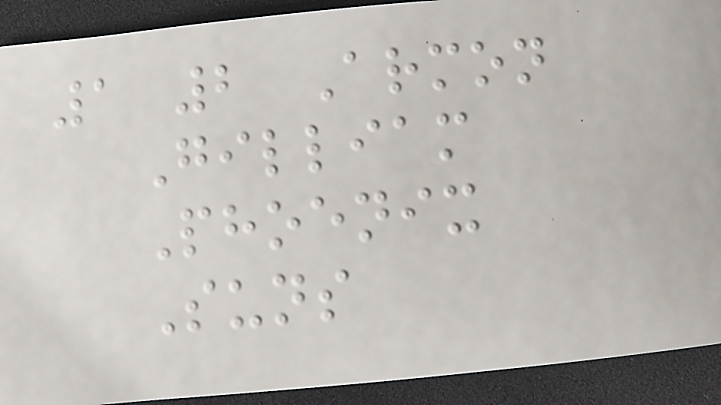1 2 Armon
Gilliam
Phoenix
Suns
